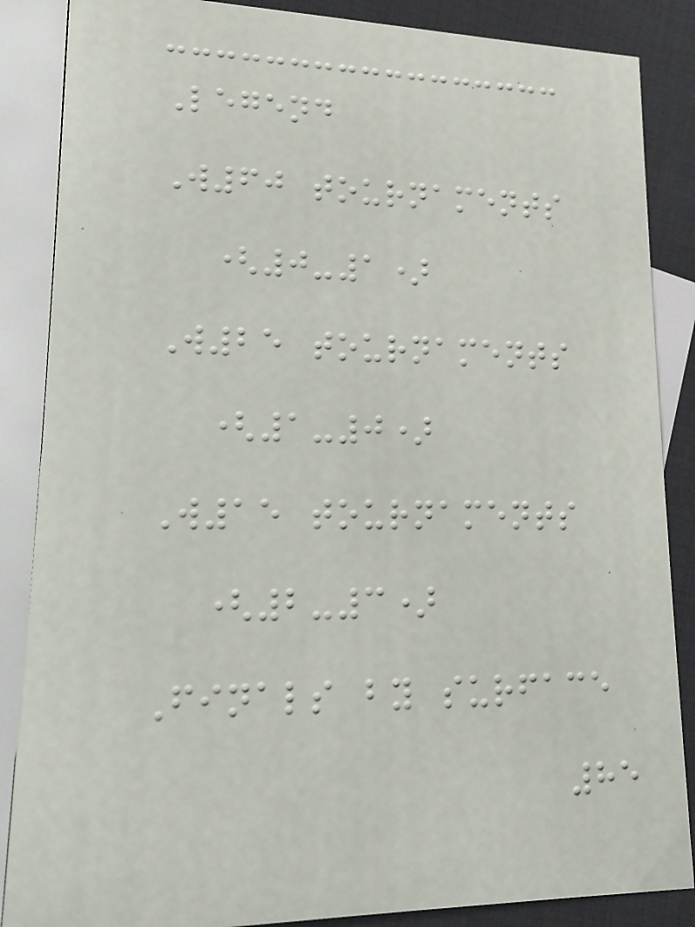Legend
W60 tournaments
(0-1)
W25 tournaments
(1-0)
W15 tournaments
(2-3)
Finals by surface
85
